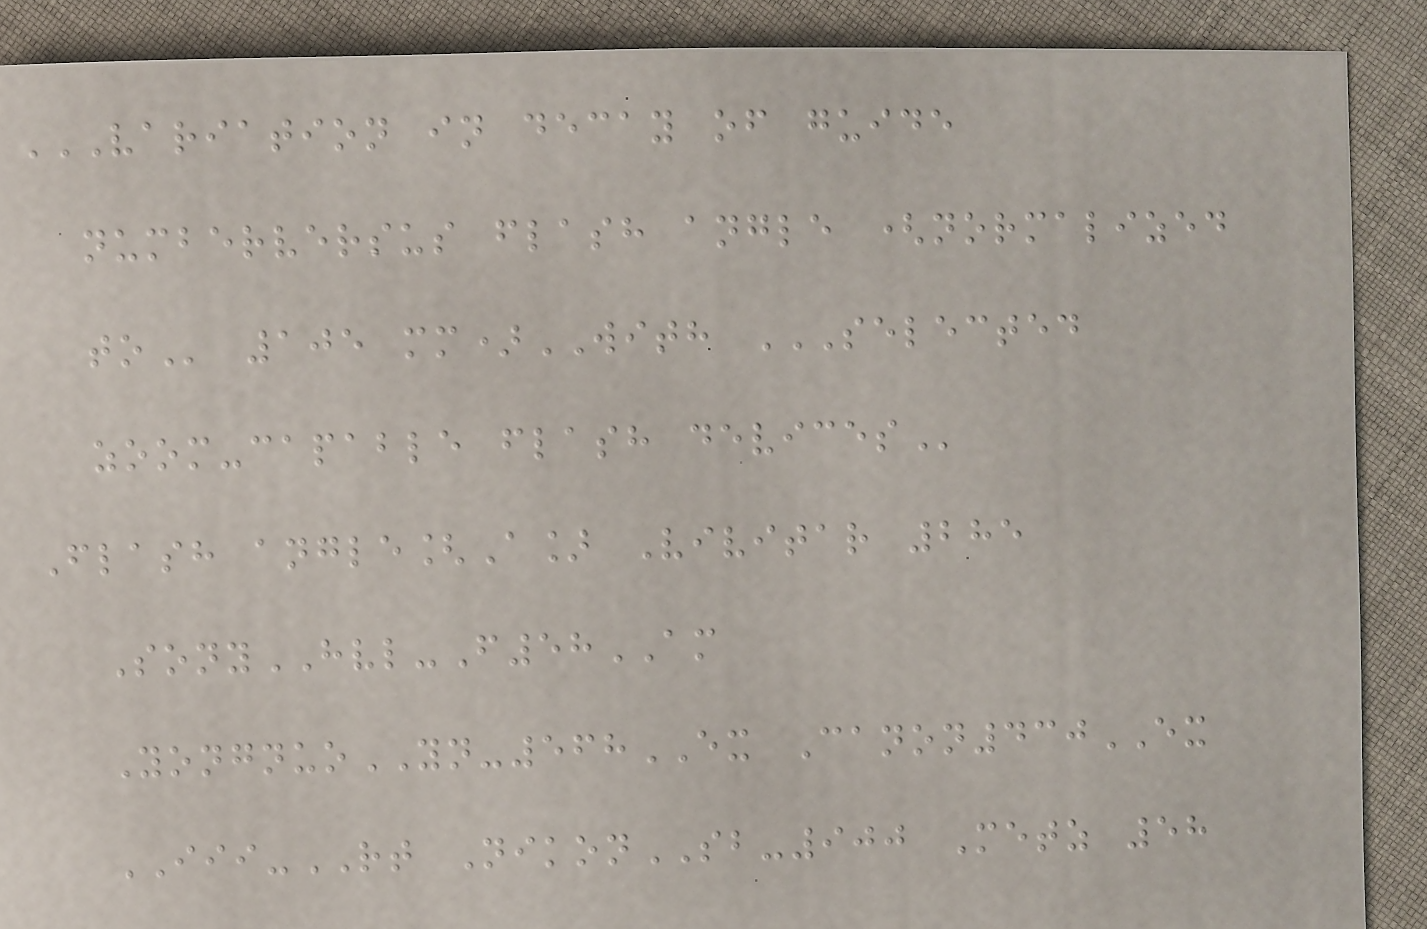VARIATION IN DECAY OF GUIDE
NUMBERVERSUS FLASH ANGLE (NORMALIZED
TO 105 mm)WITH SELECTED
ZOOM-CAPABLE FLASH DEVICES
Flash angle[A] Vivitar 285
SonyHVL-F58AM
YongnuoYN-568EX Canon430EX
III-RT NikonSB-900 Metz 58
